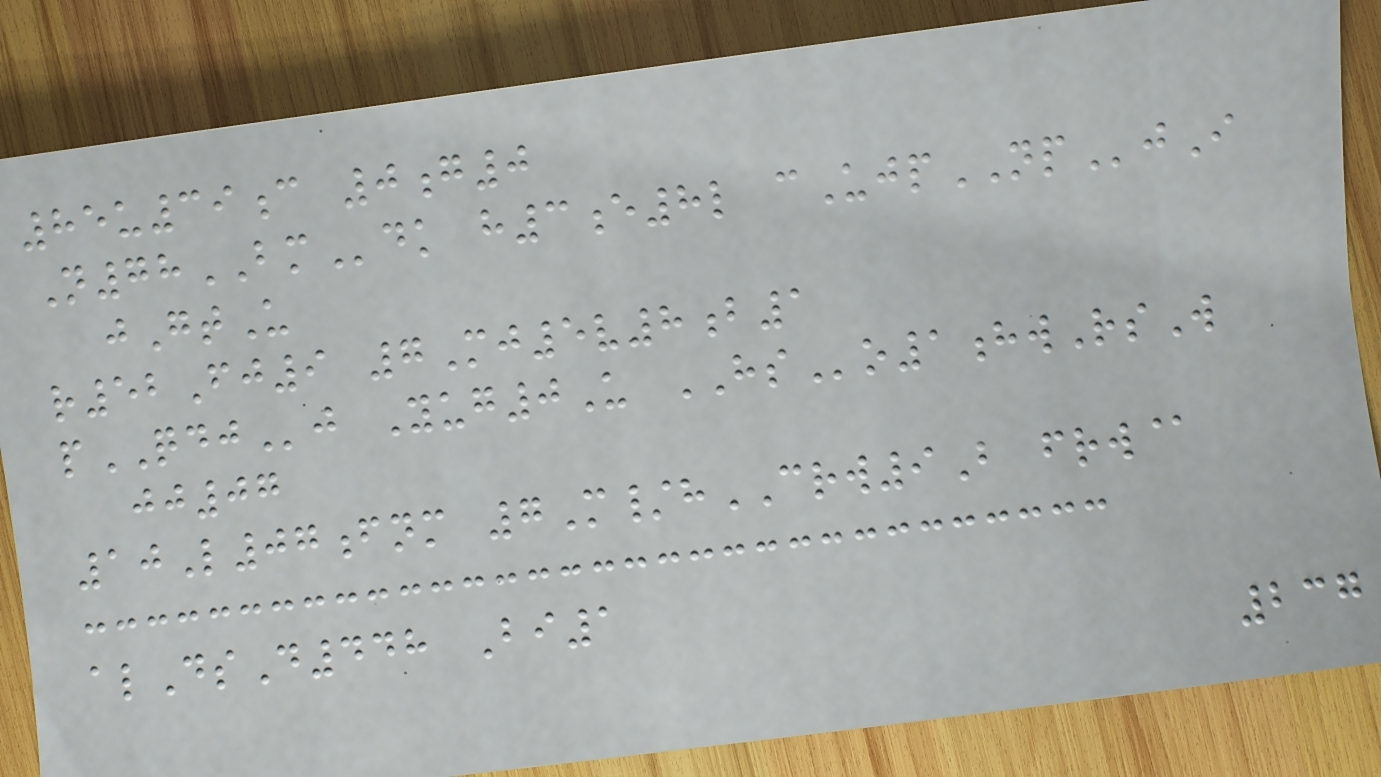85u39c 0g0
N78BMdk h3e8l cUjpNPjI
jGtU
r52Fj9 7Mj5v8b1
pQDJj Yug0U HSo1hwRsW
jj07
10L07fnm 7M/hCRW9B frw@
alDsD448 Bi1
237
